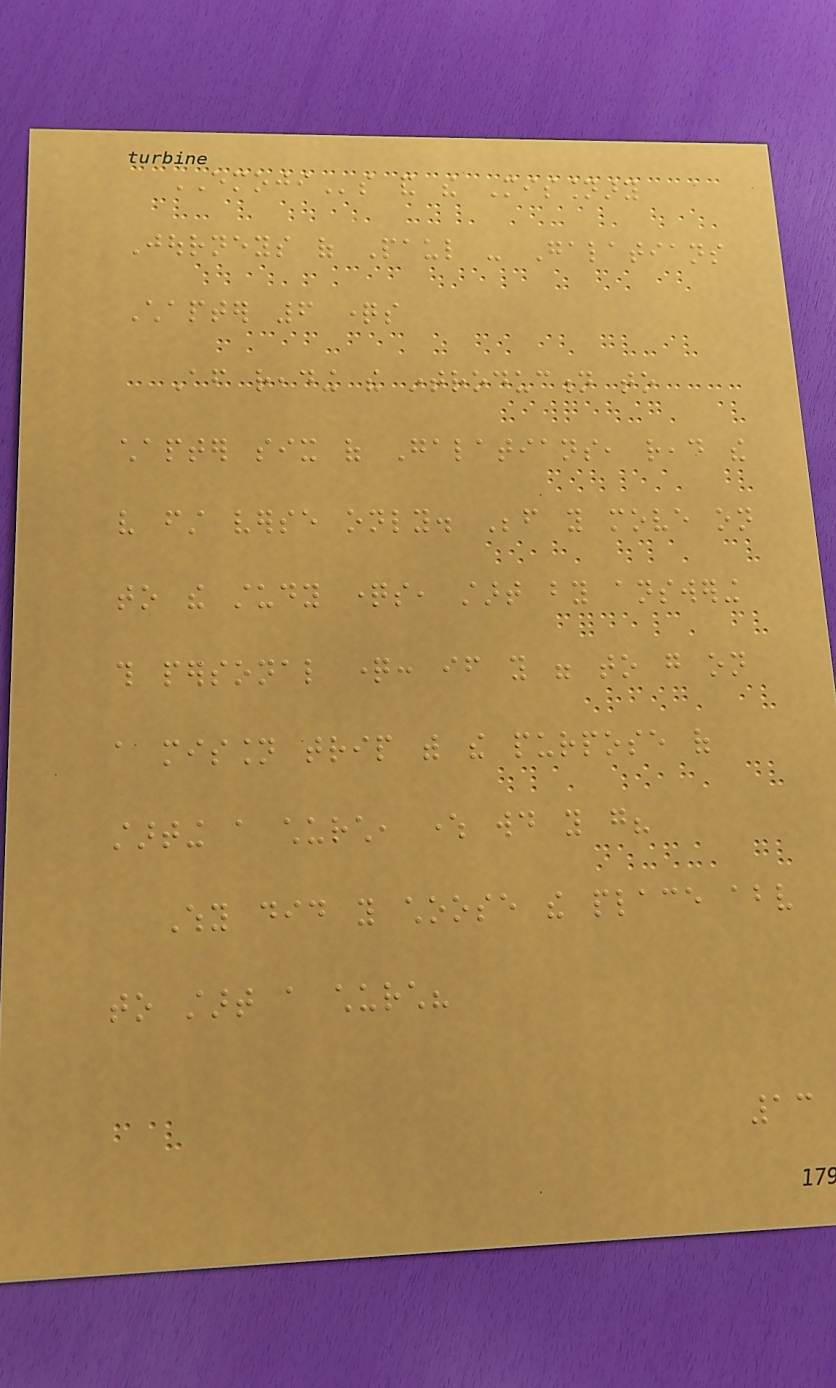EMOJIs and the Missionary
Journeys of Paul - Galatians
Chapter 6 questions
After reading the introduction to
chapter six of Galatians, read the
very first verse only. Before you move on
to the study questions, start by answering
this personal question: if you were to go on
a mission trip with the purpose of
starting a church, where would you go?
Why did you choose the place above
to start a church?
13
